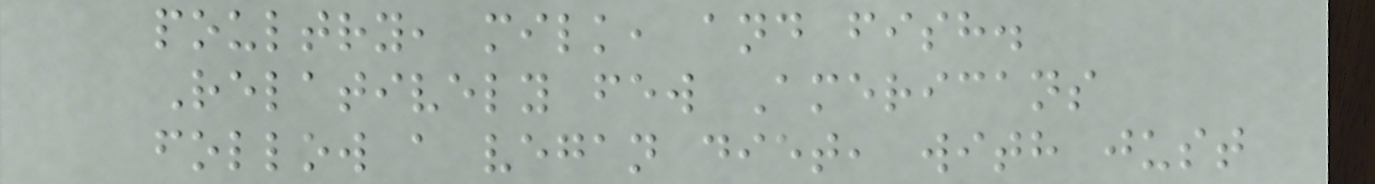poultry, milk, and fish.
Relatively few Americans
follow a vegan diet, with just
